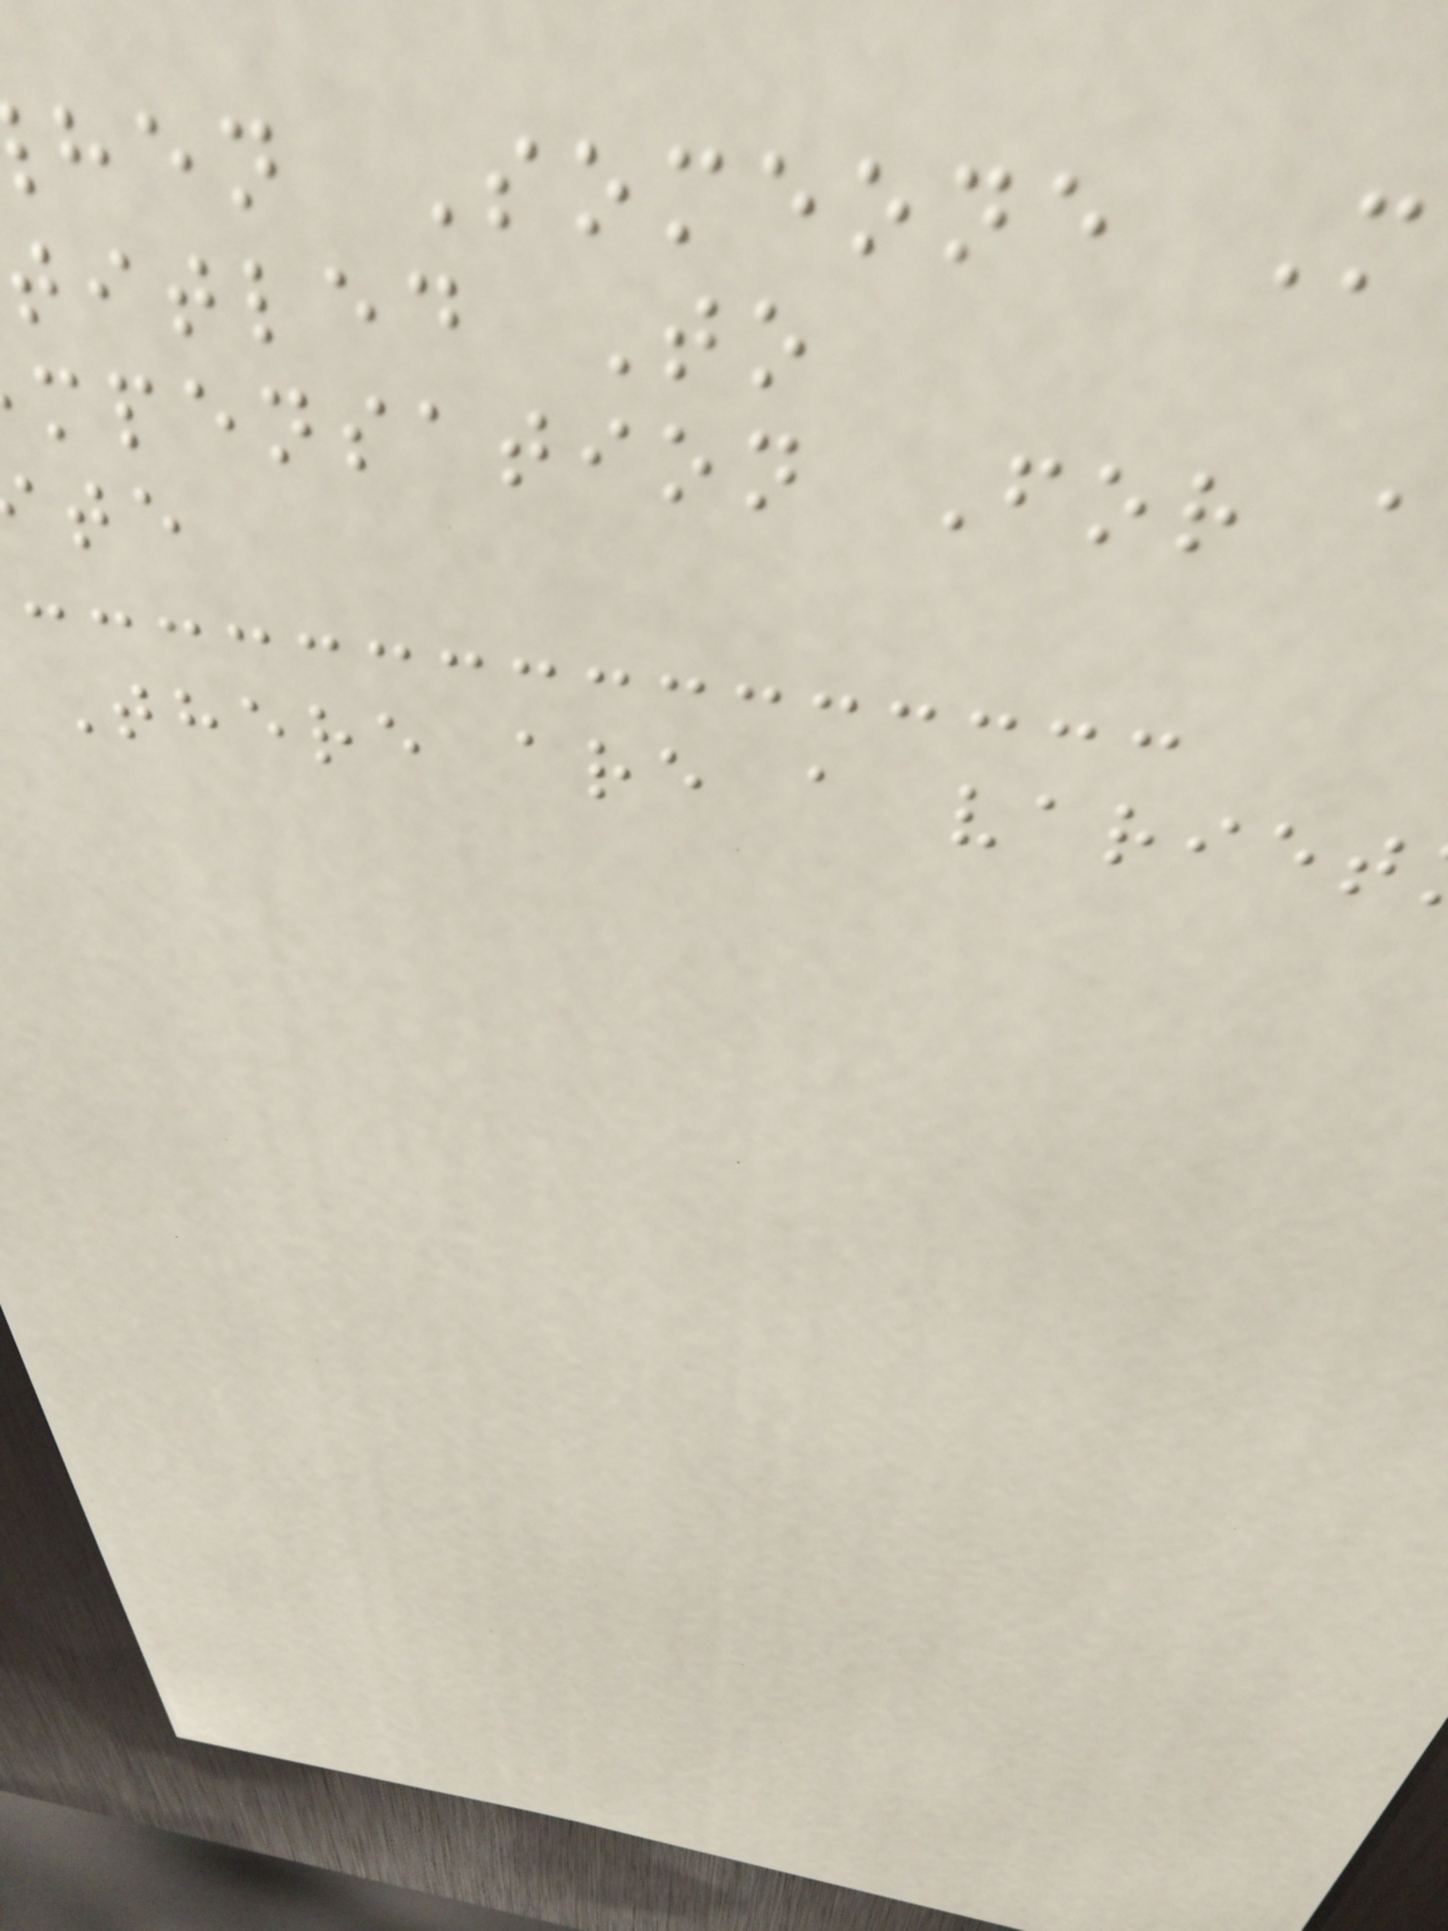hen Someone M
titled To
mpensation For a
There are a variet
